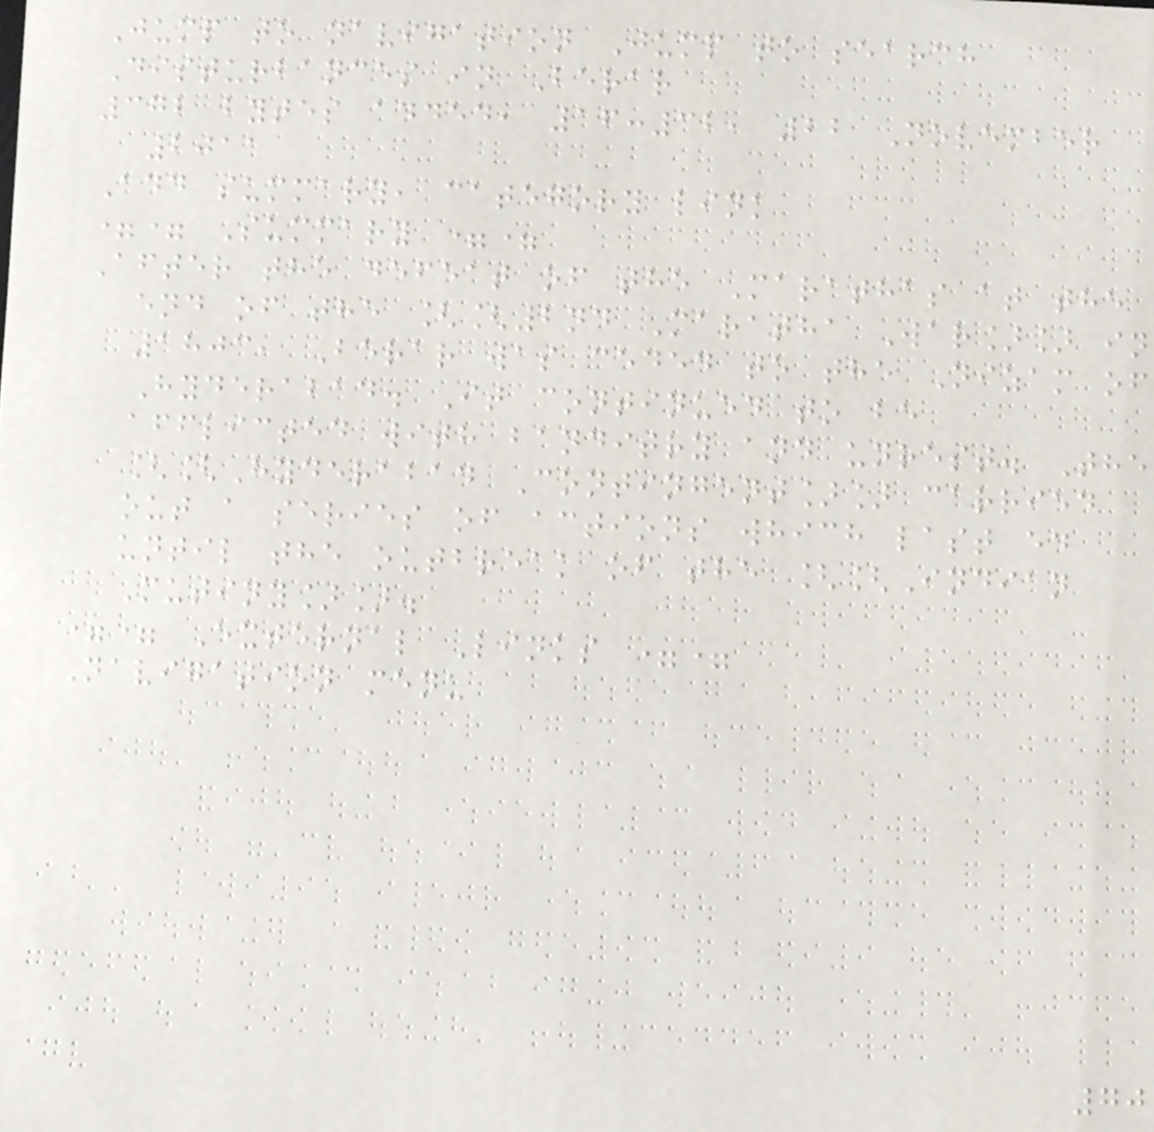Jump to navigation Jump to search
Disturbances in Berar
372 bytes added, 16:32, 22 November
2011
Add summary, category link
== Summary ==
After the defeat of the Marathas at the
end of the [[2nd Maratha War]] in
1803, Berar was ceded to the Nizam of
Hyderabad. It continued to be
afflicted with banditry and unrest. The
[[Hyderabad Contingent]] carried
out a series of actions which last ed
until the outbreak of the [[Indian
Mutiny]].
== External Links ==
Navigation menu
70
